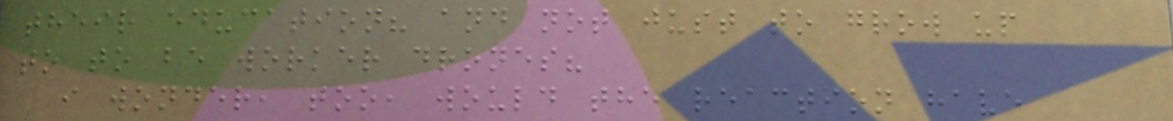their education? and not just to grow up
to to be worker drones?
i wonder, too, would the reaction have
